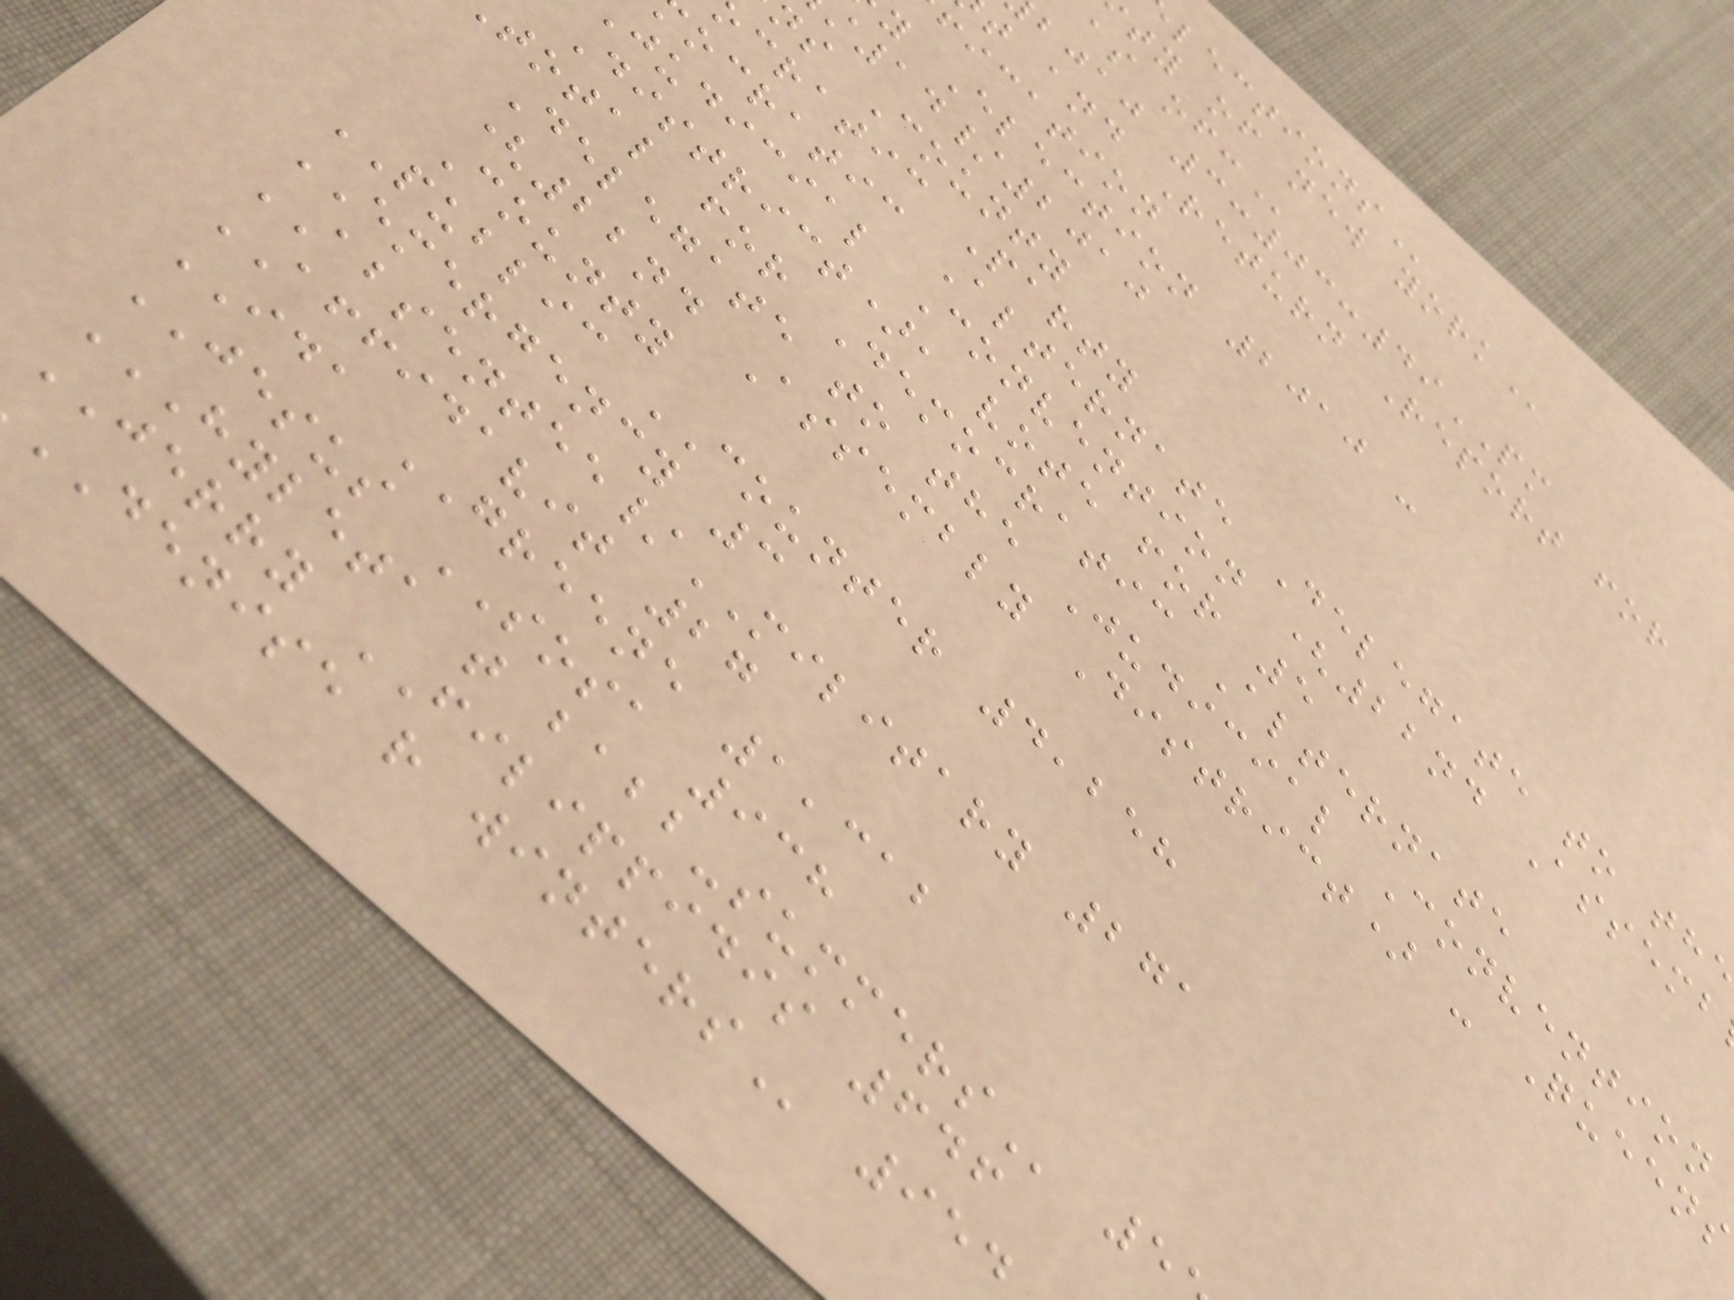ty of new
bjaj 3:03:49PM
t and Return Report for
fication
y Election 2010 -
14/2010
ns County
cratic Party
ocratic Alternate Delegate to th
judicial Convention (22nd Assemb
District), vote for 5
total for Democratic Alternate
Delegate to the Judicial Convention
(22nd Assembly District) - Queens
County
PUBLIC COUNTER 4,258
EMERGENCY 3
ABSENTEE/MILITARY 271
AFFIDAVIT 27
IDA GREENE 1,312
JESUS SOSA 938
HYLETA T BABB-SUMMERS 5
JERRY FILIPPIDIS 646
DENISE r
